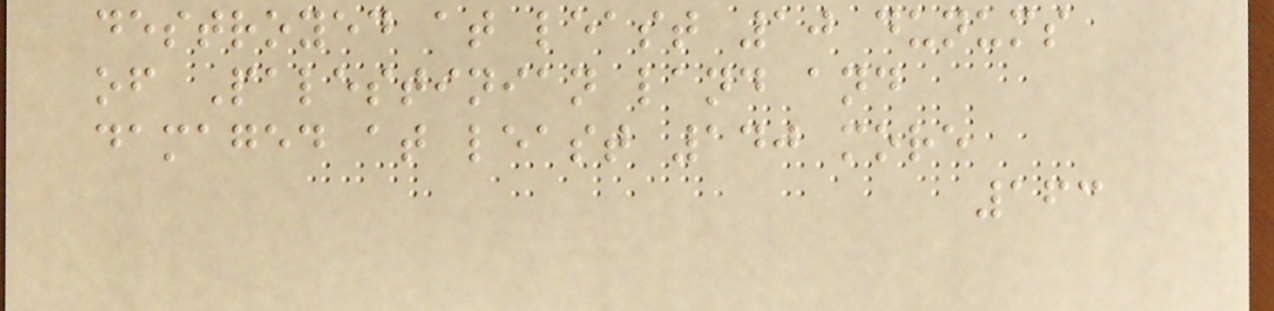destroyed at least 10 dunums
of Palestinian land and
damaged at least 140 more
163
